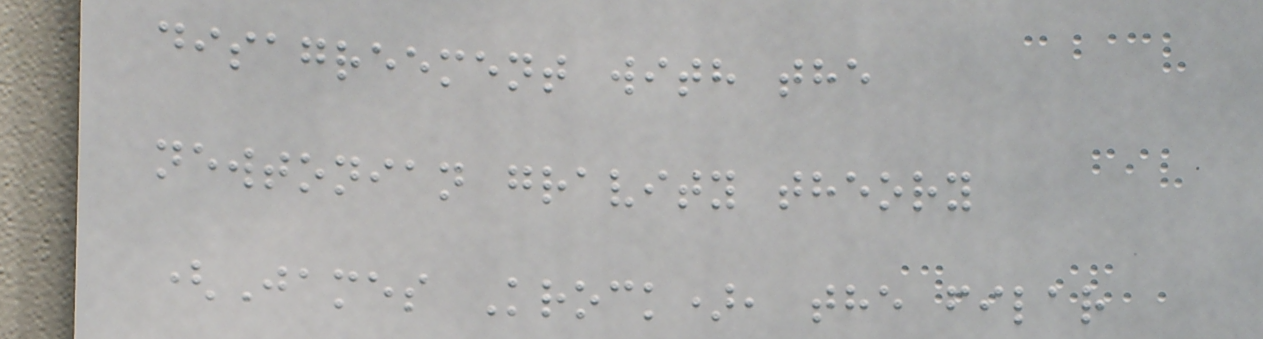disagreement with the
newtonian gravity theory
(James Krock), the filar
